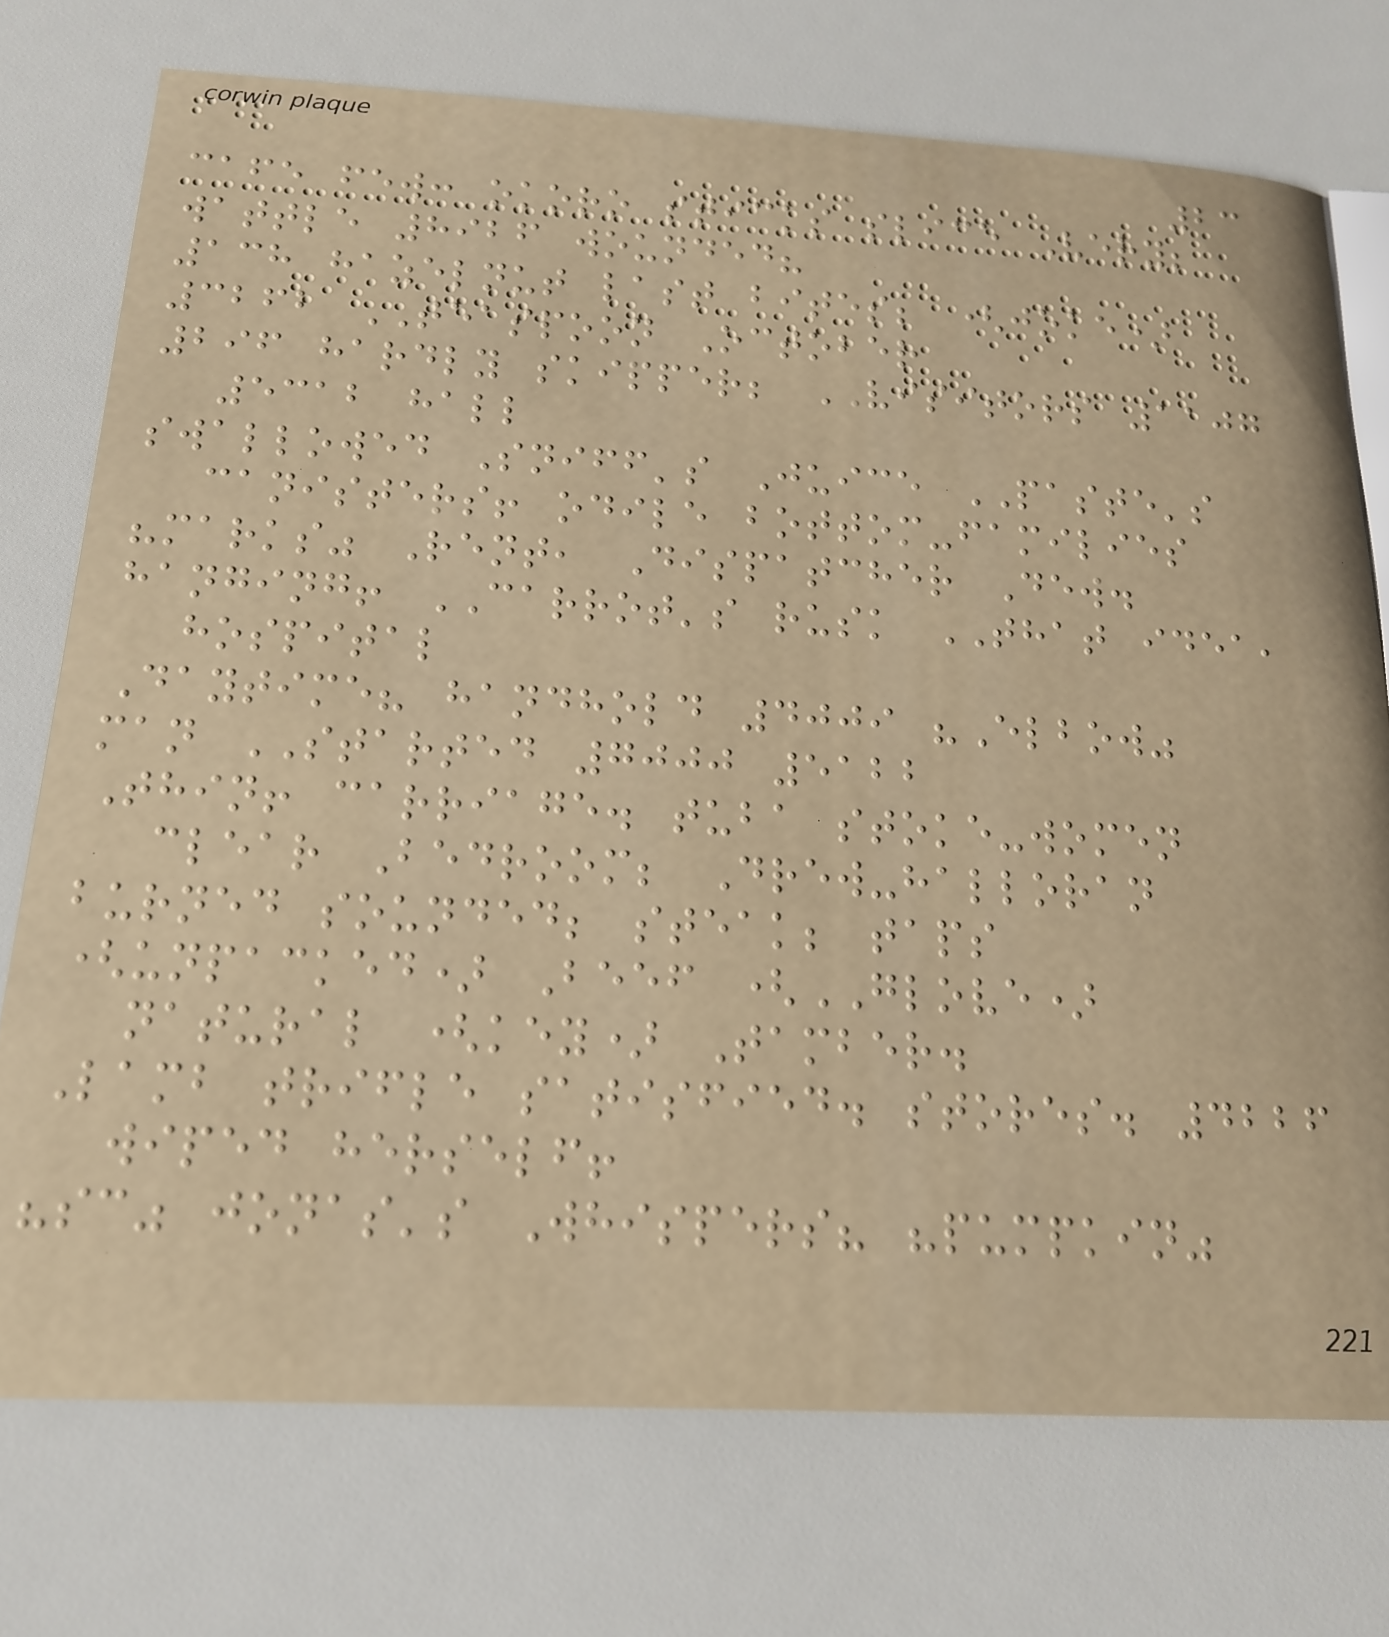23
cafe few: okoro sticks slice Very;
wattle 8926 wounded?
138 hazelnut last bites; (joke)
3262 TEASPOON October
296 hardly skipper; VISITORS 1107
5312 hall
swallowed Sniff's Juice PASTE's
canisters! odile bottom-families
"marks" Rent, Dispatcher Dew.
hanging! CARROT's rusk THAT idea,
hospital
Daytime? handhold 4009 "Elbow"
man STARTED 7000 5122
Thin! carriage. tuba stoke-women
clear Bedroom; Drew-halloran
burned sounded; steak; taps
(unpacked) Beef (GLOVE)
natural (key) Tamber.
Lamb trifle satisfied. stores. 4226
wiped herself!
"sc" jonas's Whispers? "pumpkin"
